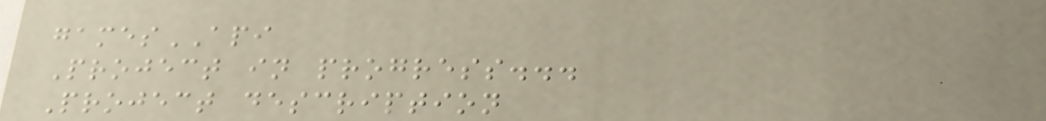gamesAPI
Project in progress...
Project description
